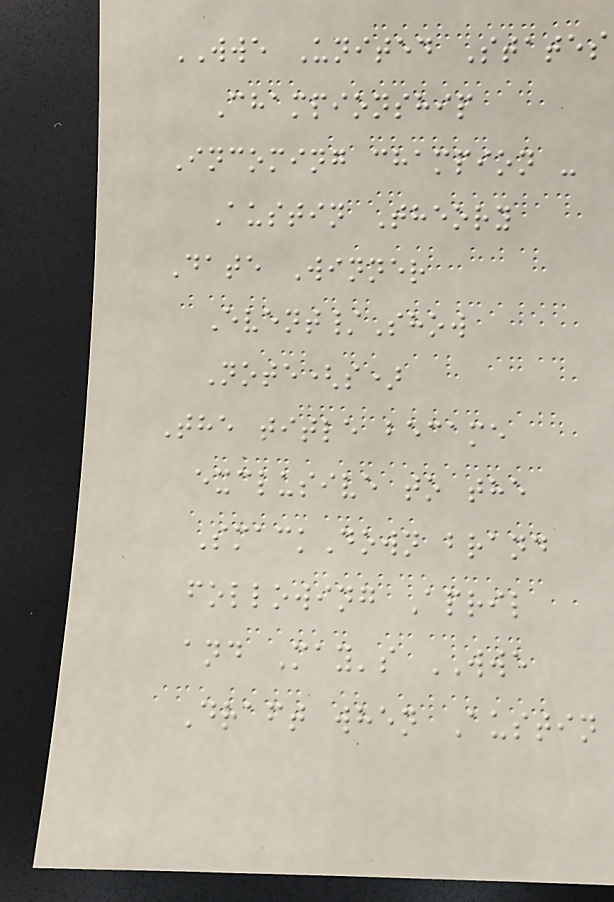WWE United States
Championship
Incoming champion -
Austin Theory
Date Winner
Event/Show
Note(s)
The title became
exclusive to the
SmackDown brand
following April
and May's WWE
Draft when Austin
